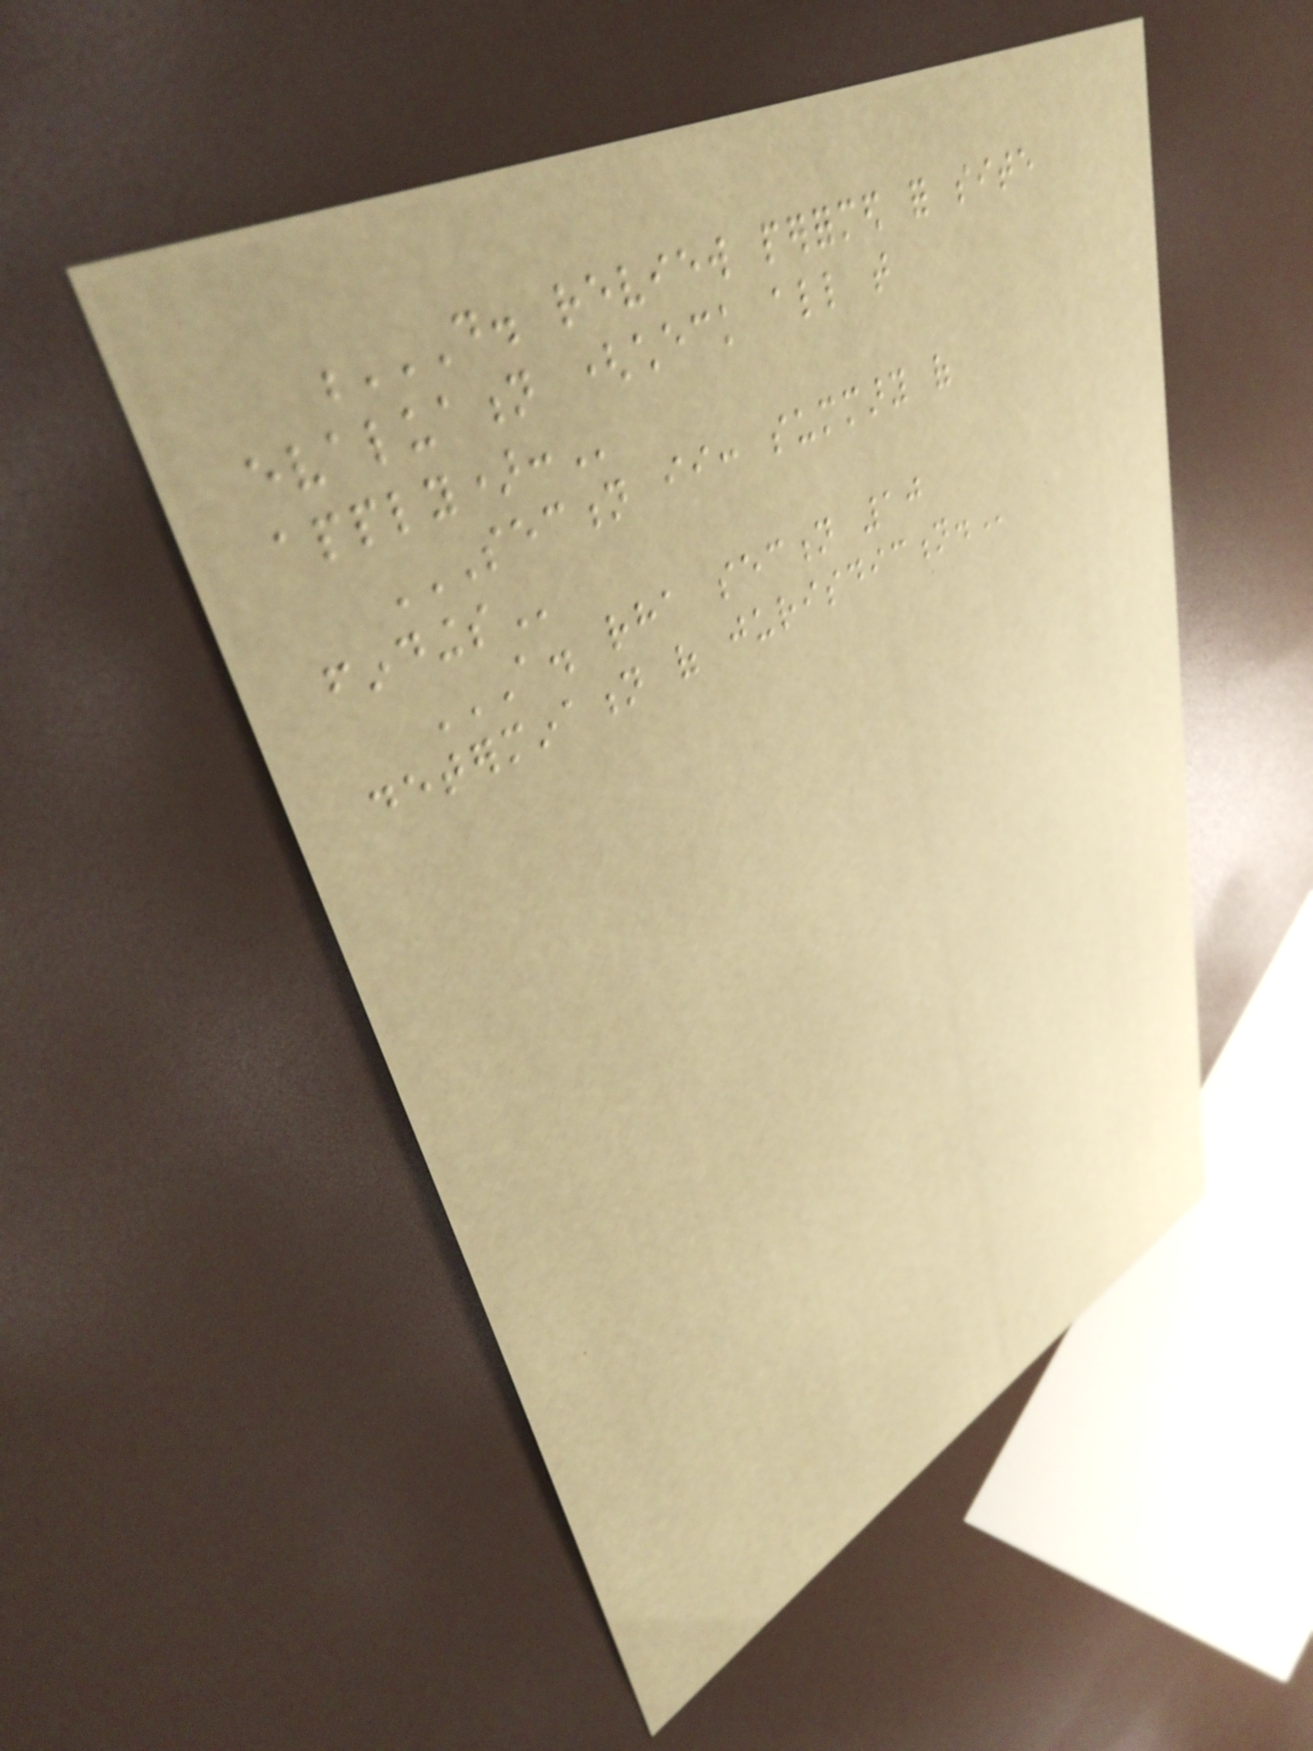D. REVIEW PERFORMED FOR SITE
EVALUATION (CHECK ALL THAT
APPLY):
SECTION II: SUMMARY OF
FINDINGS
A. RHA SECTION 10
DETERMINATION OF JURISDICTION.
